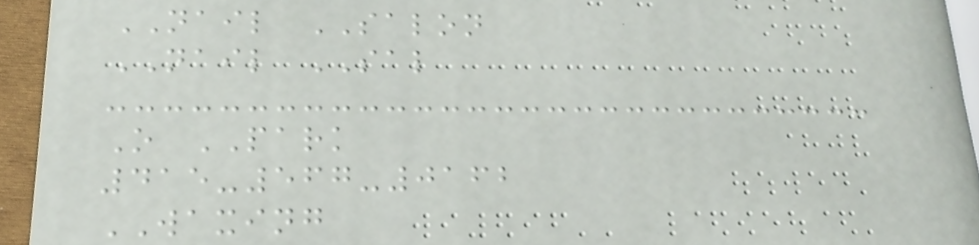NAIL SALON
NAIL SAL
O PARK
415-567-0162
WAXING
